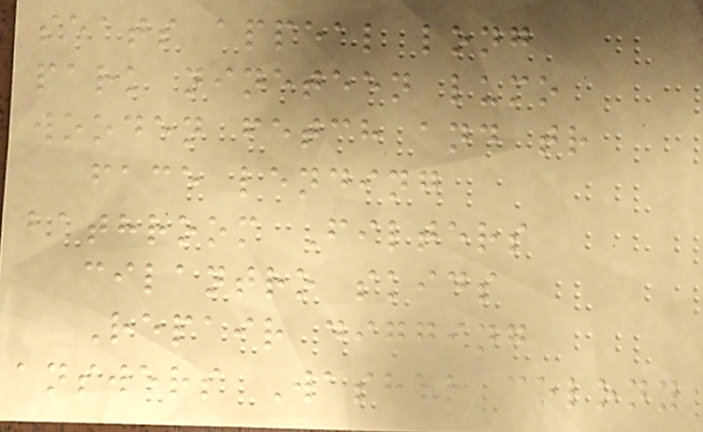seats appeal long
park nineteen lumo
wooden fetch and tr
face lending
bathroom Filters
cilantro skids
Repair digging
answers Washer colony
